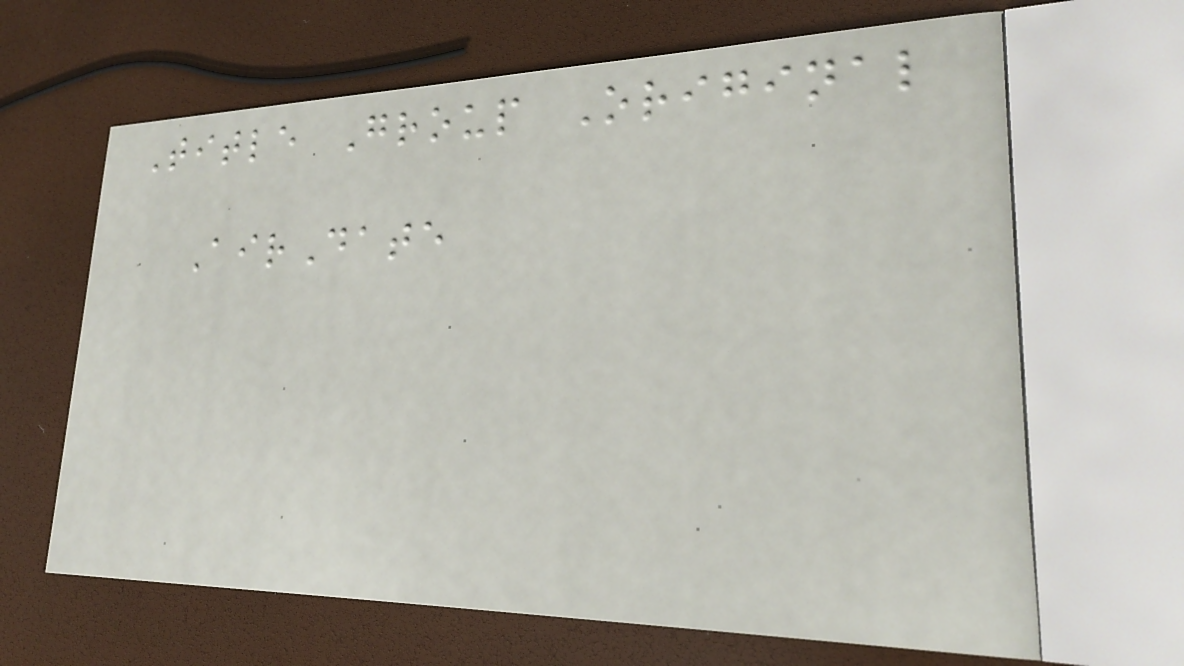Title Group Original
AirDate
